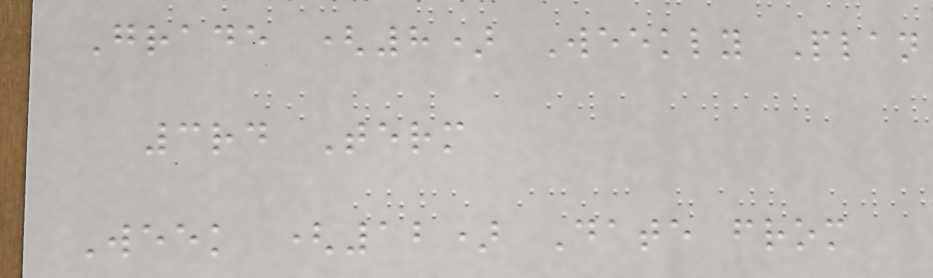Grade (8) Weekly Plan
3rd Term
Week (12) Date from
